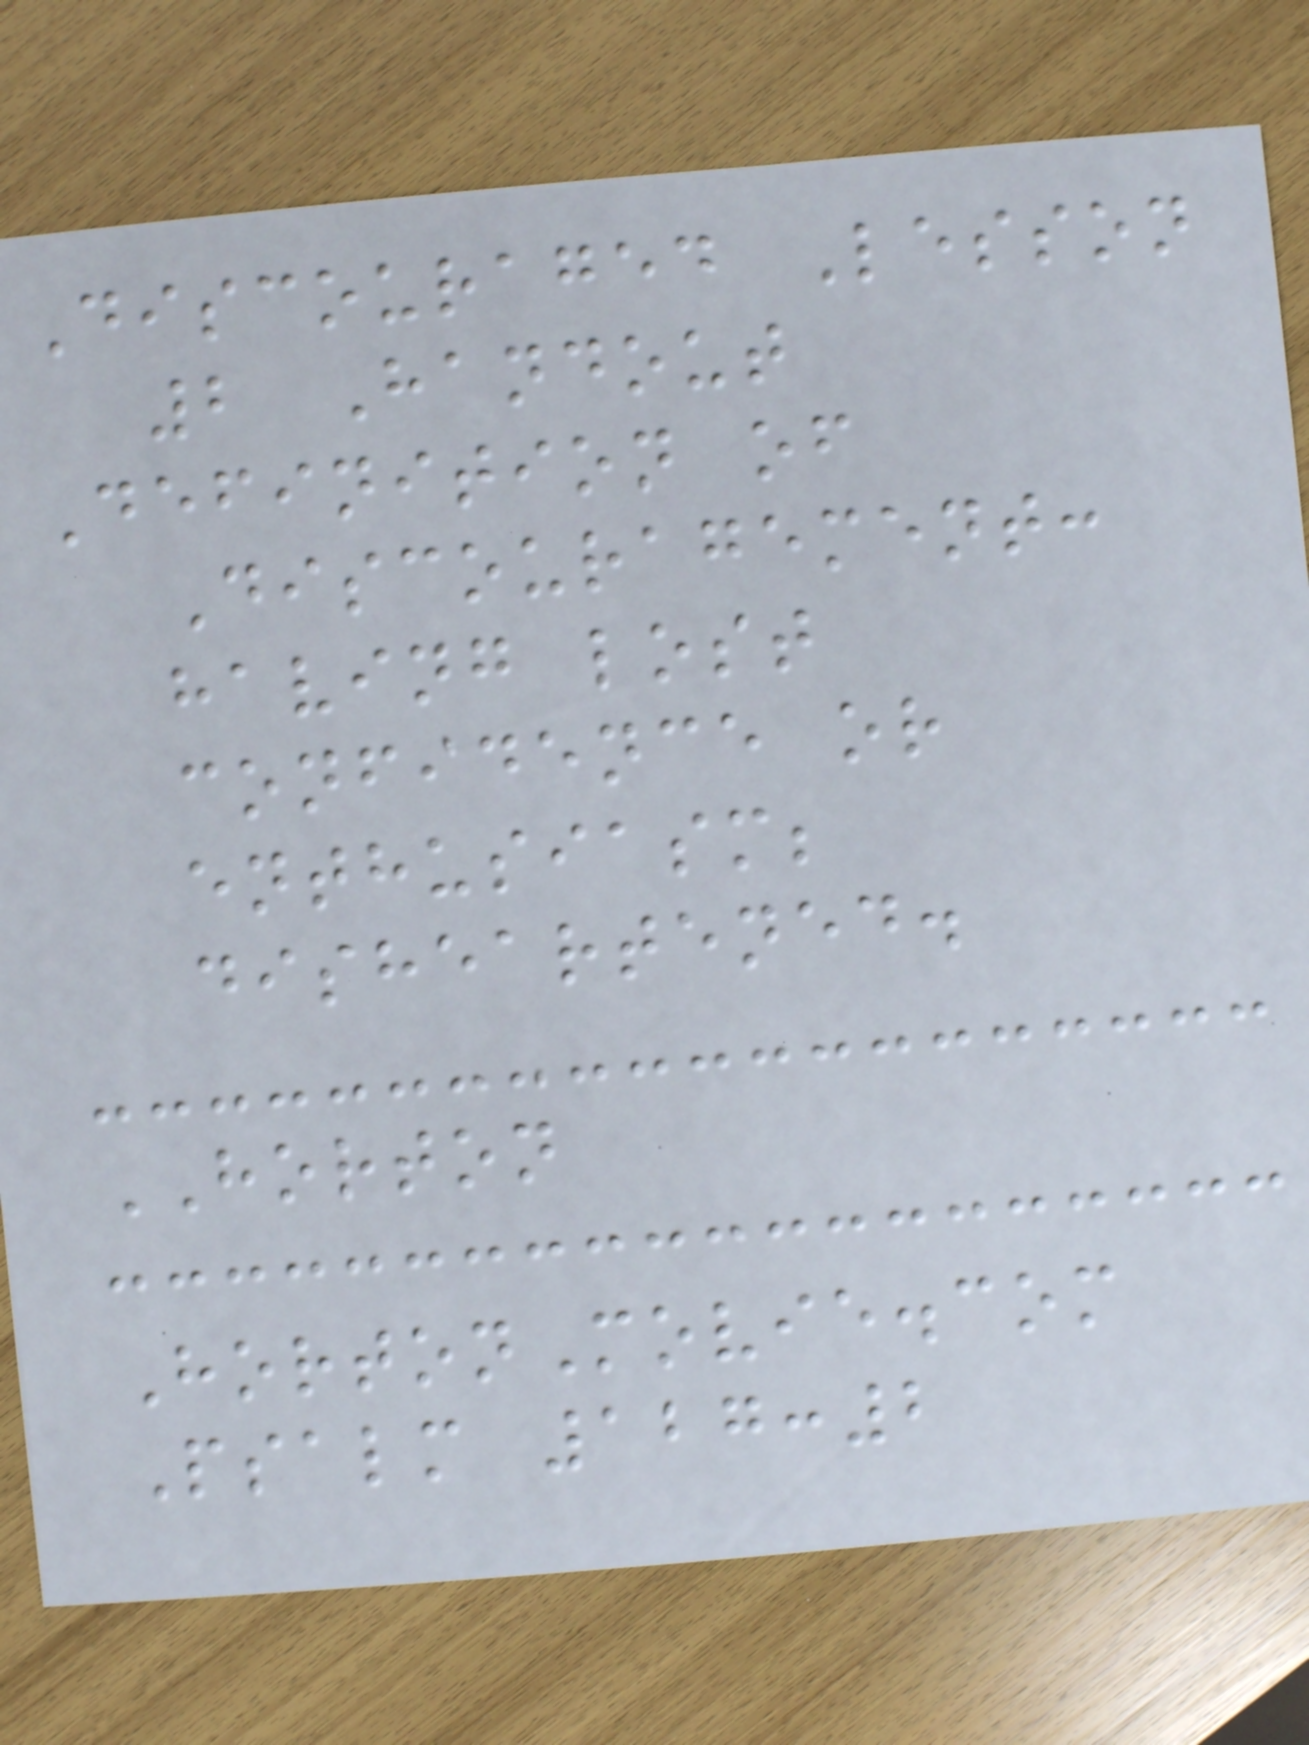Discouraged Lesson
2 Handout
Definition of
Discouragement:
having lost
confidence or
enthusiasm;
disheartened.
HORTON
HortonMovie.com
Psalm 127:2
